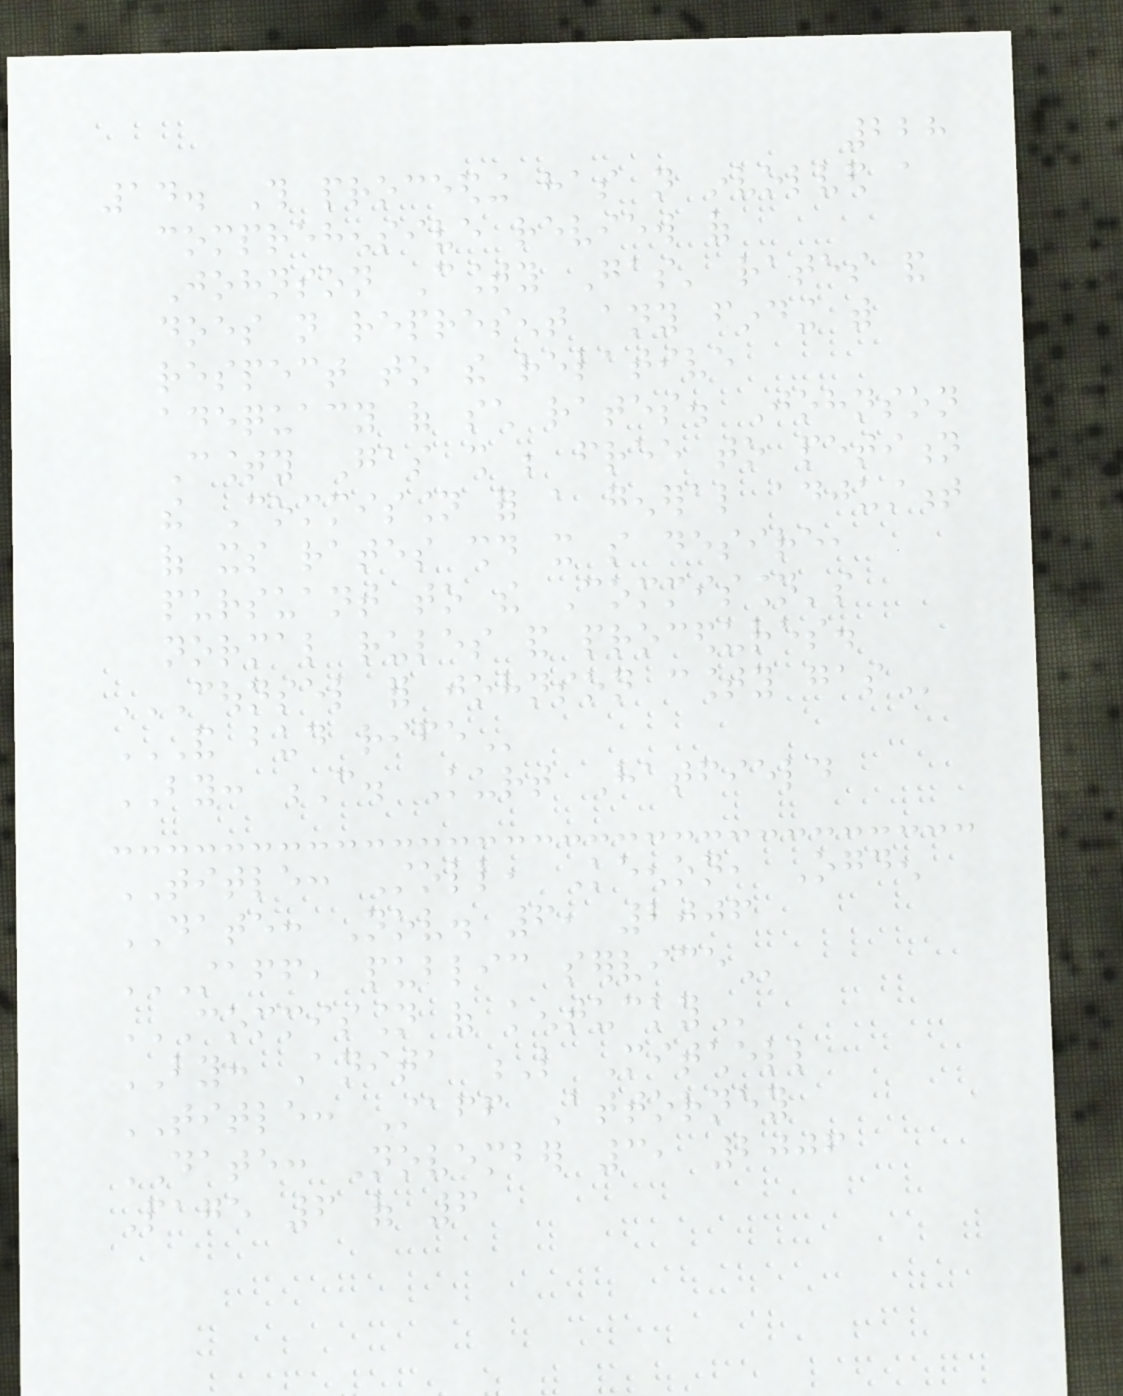228
14. This proceeding has not involved a
comprehensive review of
Johnson County Gas' rates and
does not represent any finding with
respect to the relative
adequacy of such rates. Johnson
County Gas shall be free to petition
the Commission for a general adjustment
of its rates should it so desire,
pursuant to the Commission's
normal rules and procedures.
COUNSEL FOR JOHNSON COUNTY GAS
AND BUD RIFE
BY: C. Kurt Hatfield
TITLE: Stoll, Keenon, Ogden
DATE: Nov. 6, 2006
STAFF, PUBLIC SERVICE
COMMISSION OF KENTUCKY
BY: Anita L Mitchell
TITLE: Staff Attorney
DATE: November 3, 2006
Page 6 of 6
